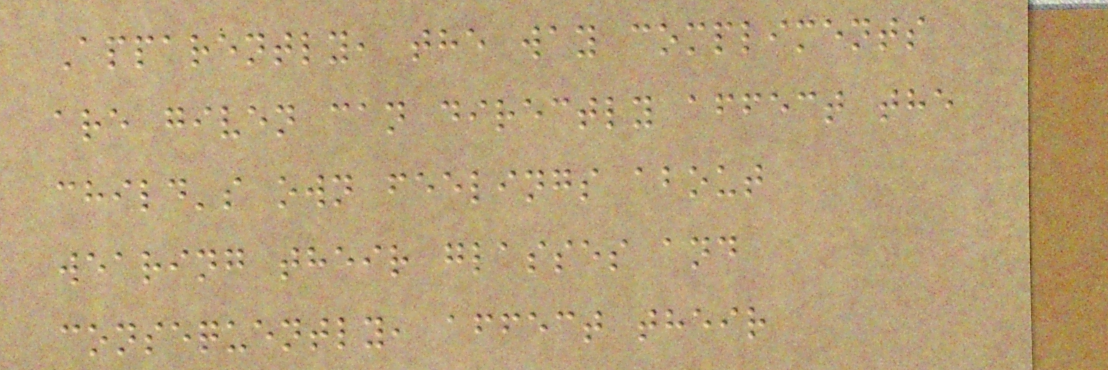Apparently, the way compliments
are given can directly affect the
child's own feelings about
wearing their glasses and
consequently, affect their
